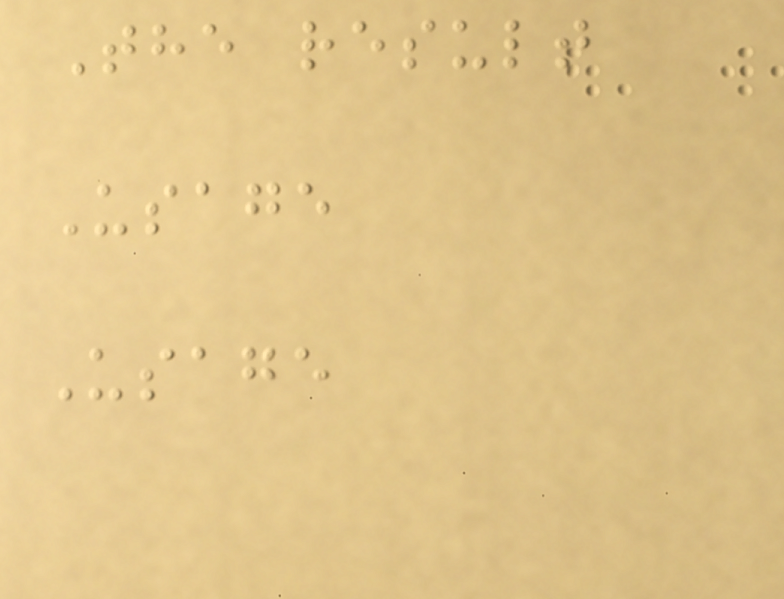The result
Usage
Usage
